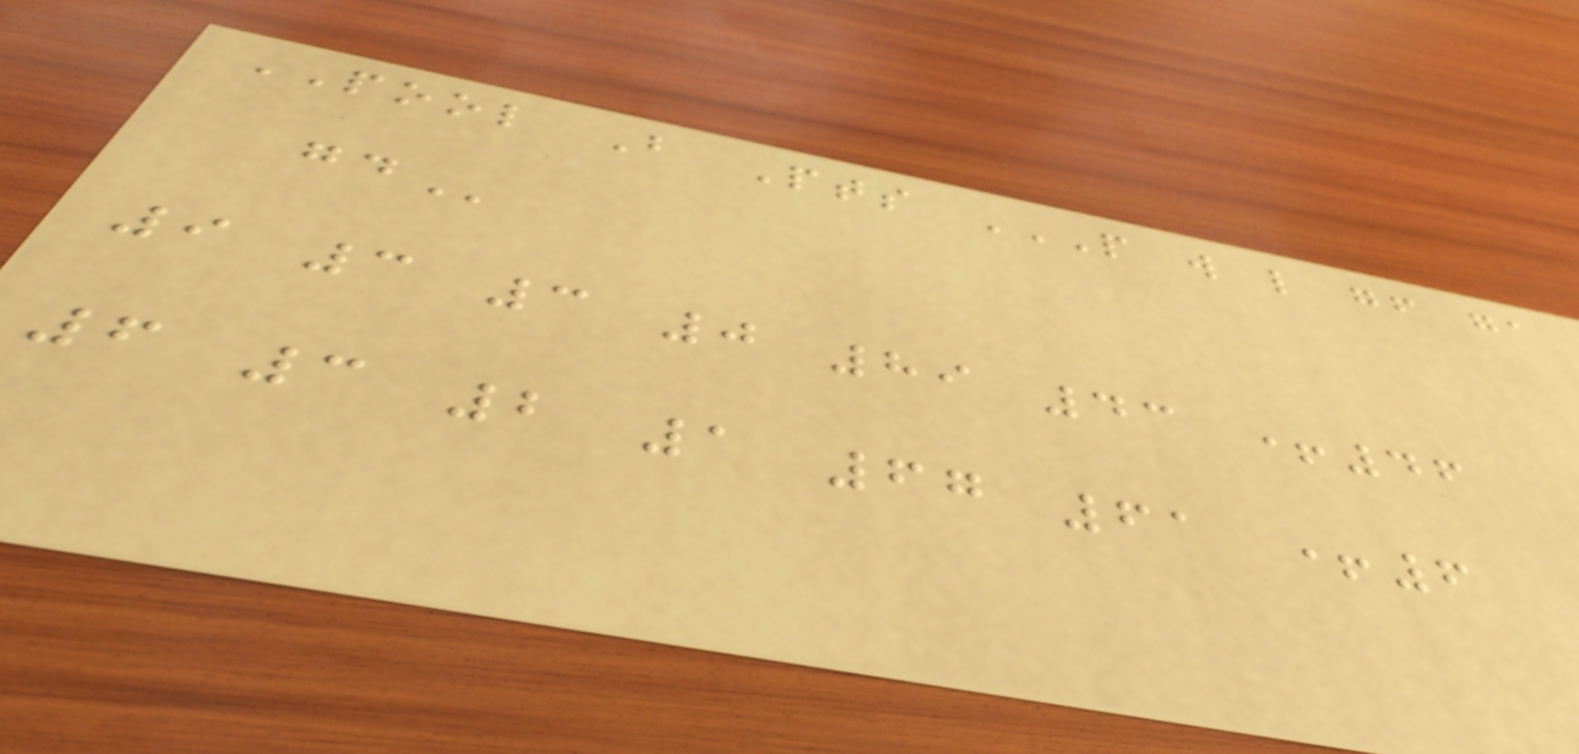POOL B Pts P W L GF GA
GD
9 3 3 0 89 43 +46
6 3 2 1 67 61 +6
